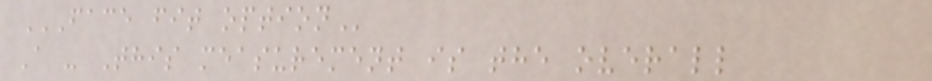FACE FIT OPTION
A - This measurement is the overall
